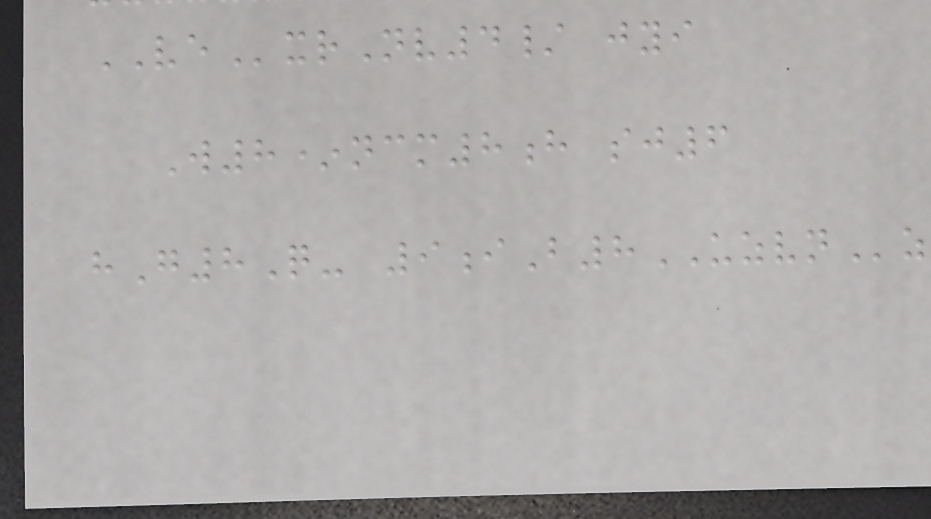VExrNv4/ jyi
W8*ncm8h sj6
hG8Q- 9iB8UZVNz
